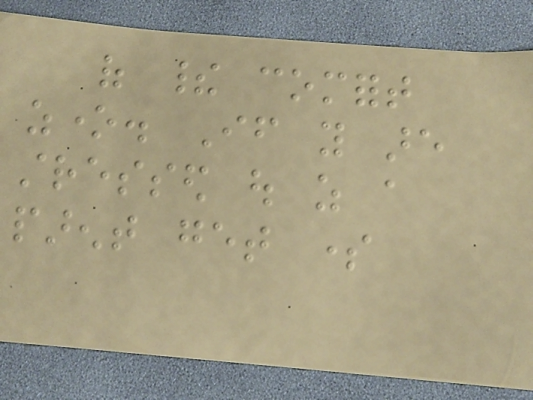of their comfort
zone. If you are
stressed out as a
parent get some
